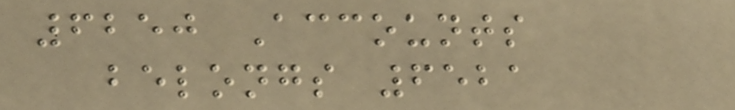6250 Accounts
belongs 6521
